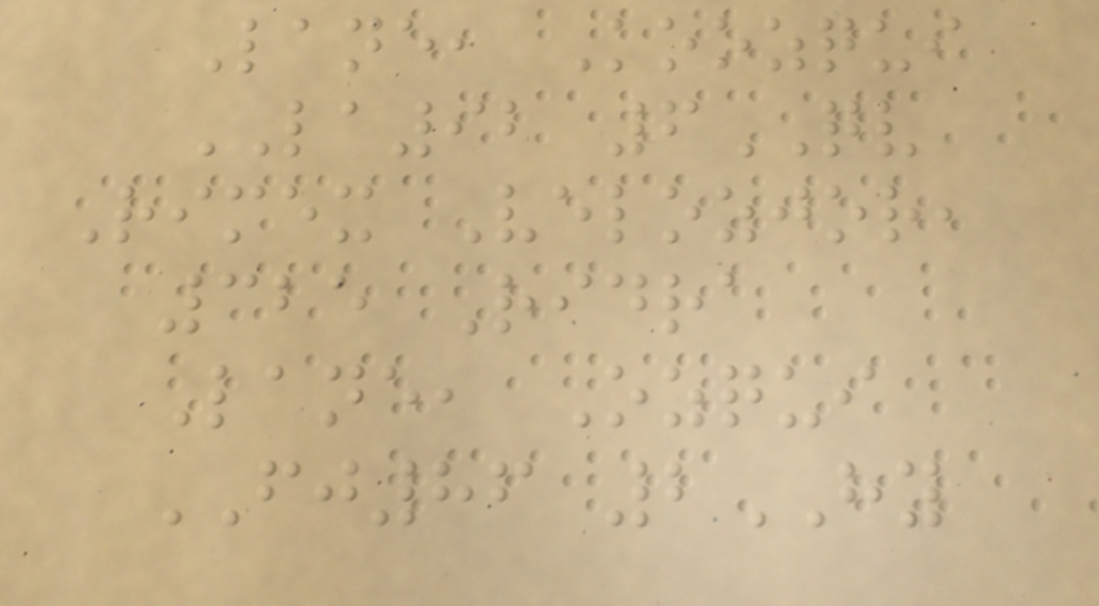Lane, Koozqui
LA92 6QV
Rimex Velozjor,
325 Ridra
Lane, Ozqui
FJ86 2HY
